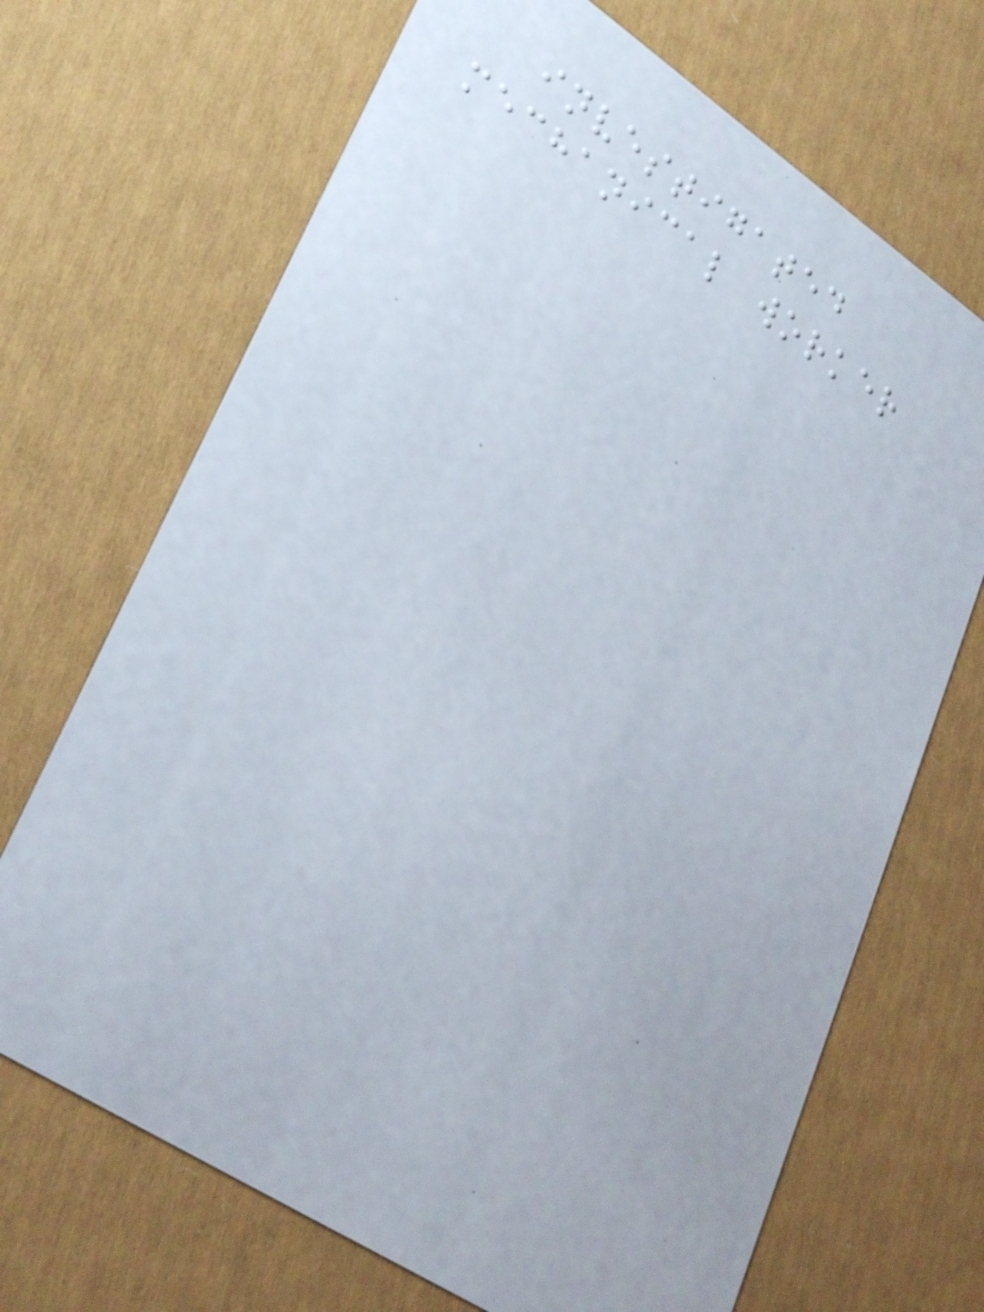investigated
mechanical worker
